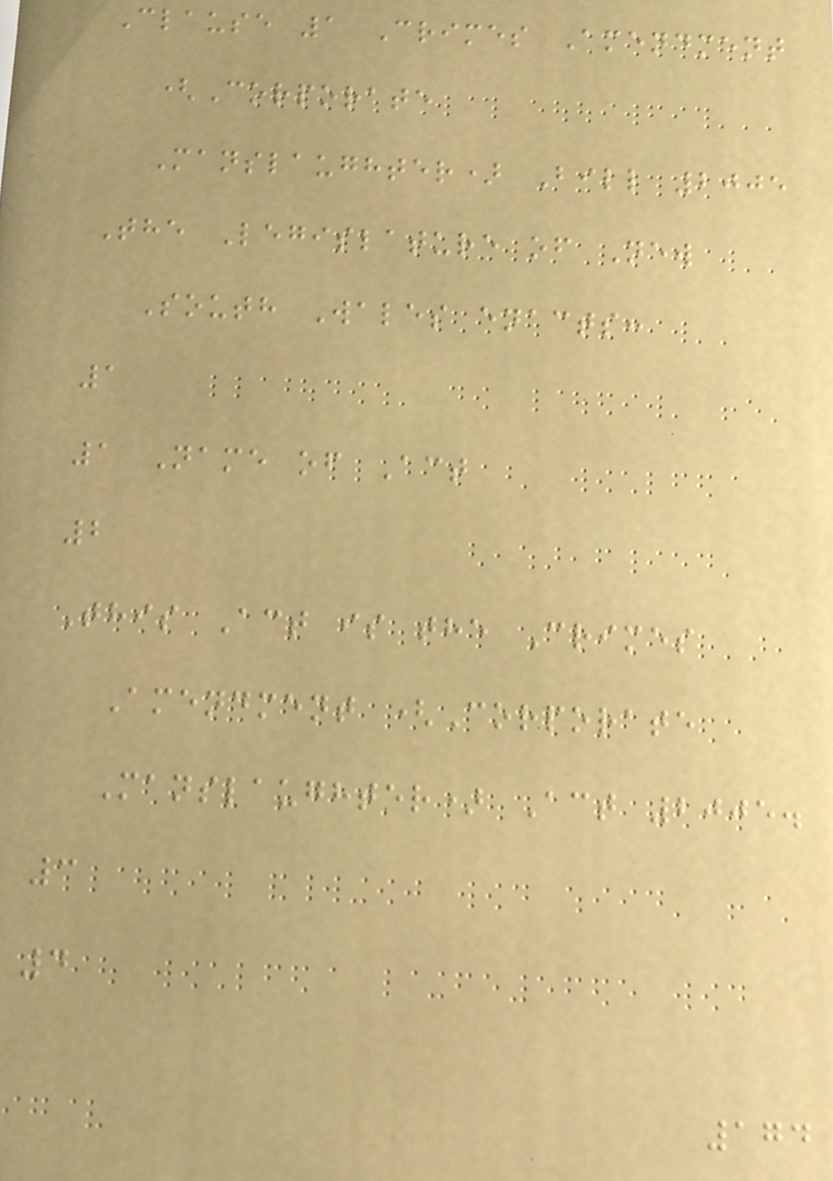Clause 1 Crimes Amendment
(Corporate
Manslaughter) Bill 2005
The Legislature of New
South Wales enacts:
1
1 Name of Act
2
This Act is the Crimes
Amendment (Corporate
Manslaughter) Act 2005.
3
4
174
